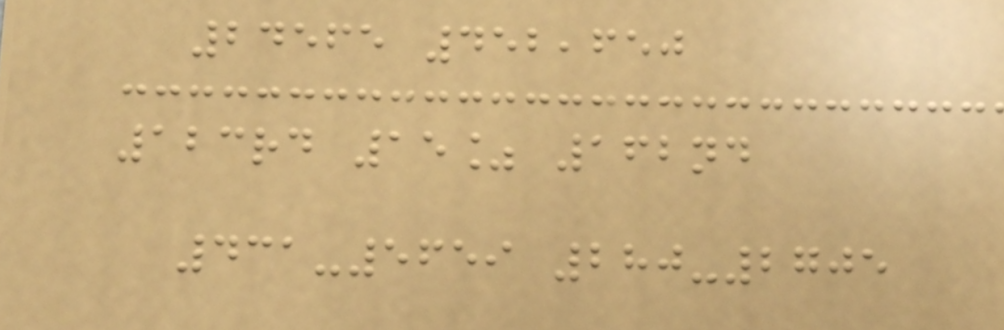24565 452,650
123rd 15% 162nd
431-5659 280-2705
